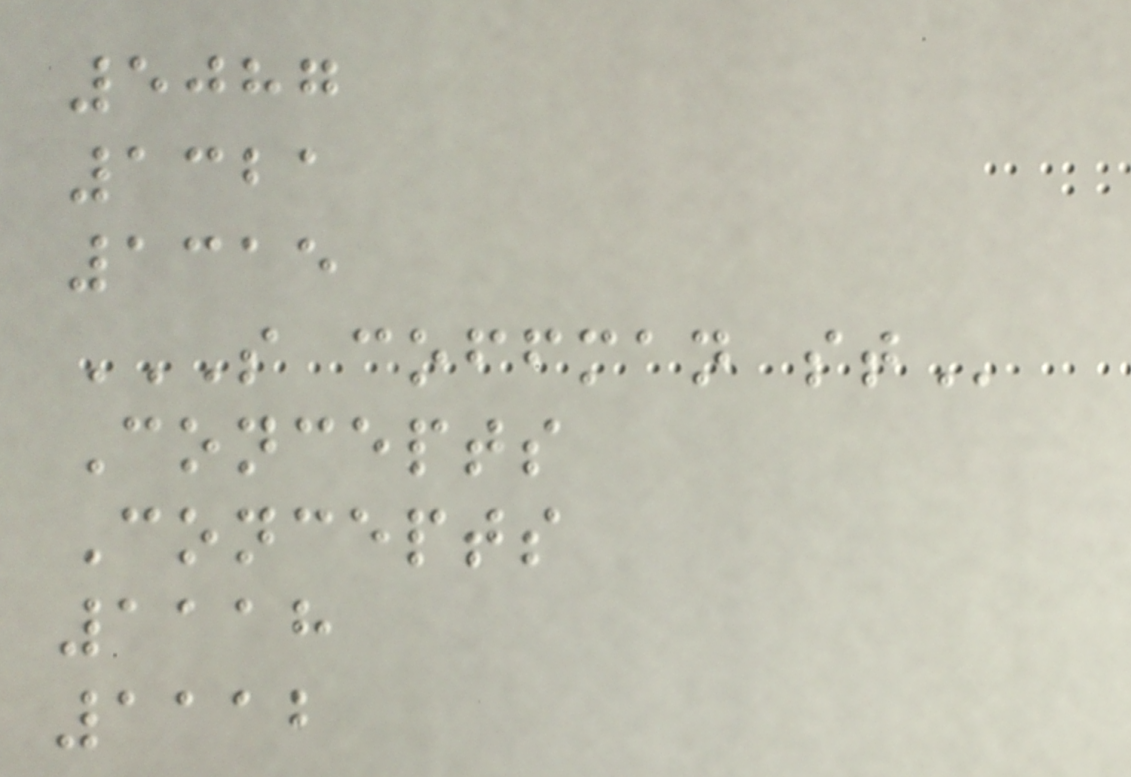5087
1321
1315
S COFFMAN ST
Concepts
Concepts
1118
1112
